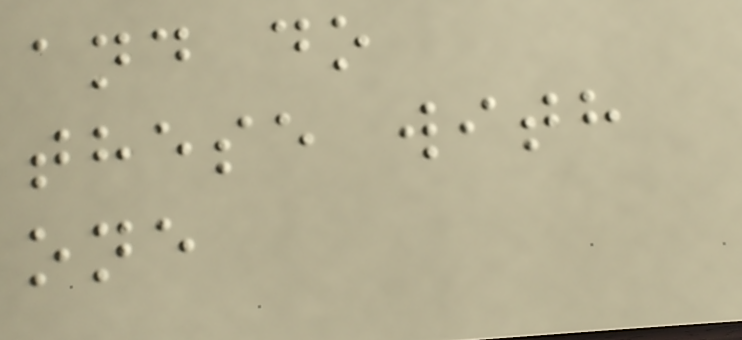and do
these with
one
